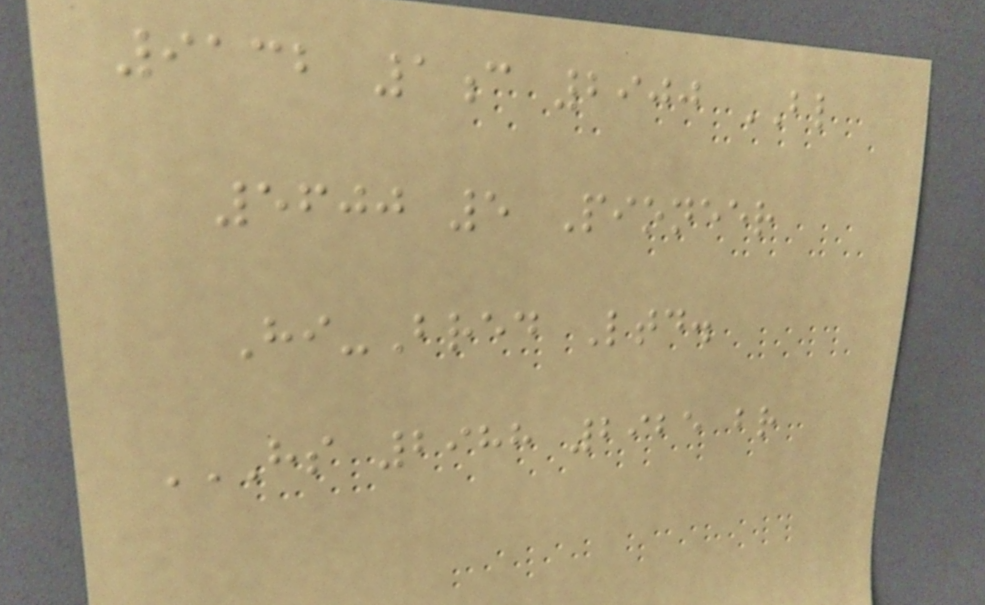9132 1c 2900 BL
5600 5 Pioneer
Hi-Bred Ltd.
HS 2988 2925 BR
